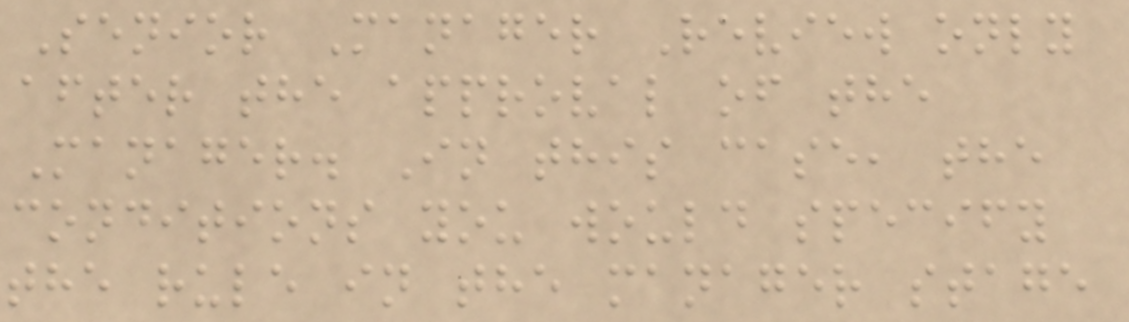Senior Manager Review only
after the approval of the
Manager. In this case, the
conditions you would specify
the rule in the manager stage
